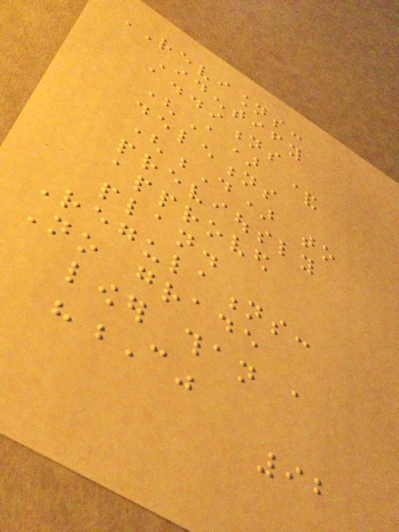REVISIONS:
Identify
additions
(A) &
deletions
(D) to
previously
approved
plan.
Regulations:
No grade
lower than a
"C"
92
